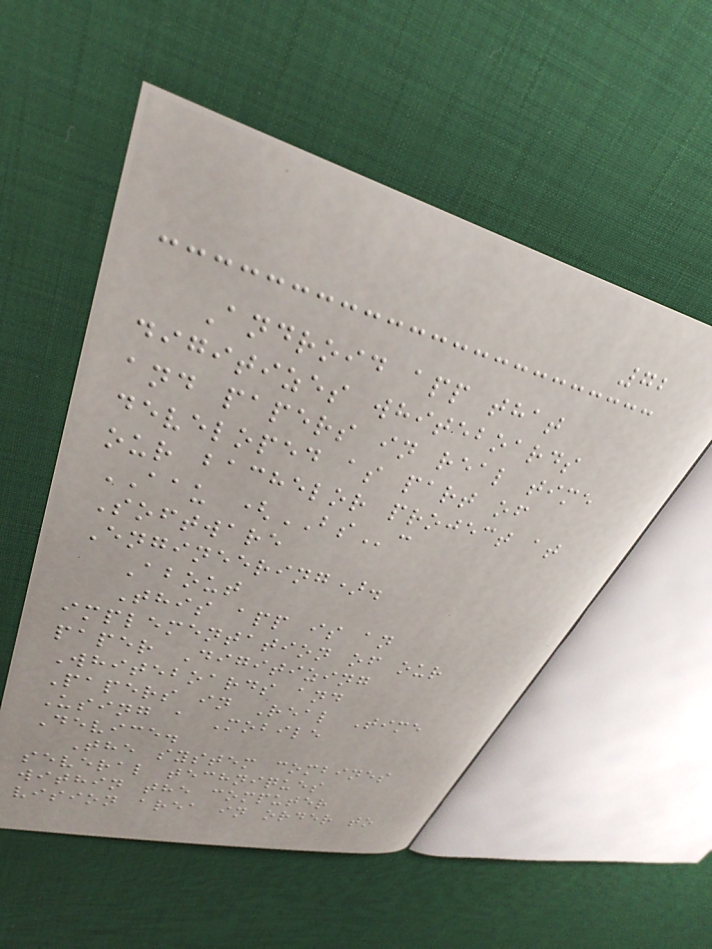72
Android app that
digitizes whiteboards
and papers in real time
developed as part of
our bachelor project at
AAU (BSc
Software
Engineering).
About
This app is an
implementation of our
paper Digitizing
Whiteboards and
Papers in Real Time
Using a Mobile
Device.
The system combines
several techniques
within the computer
vision area in order to
